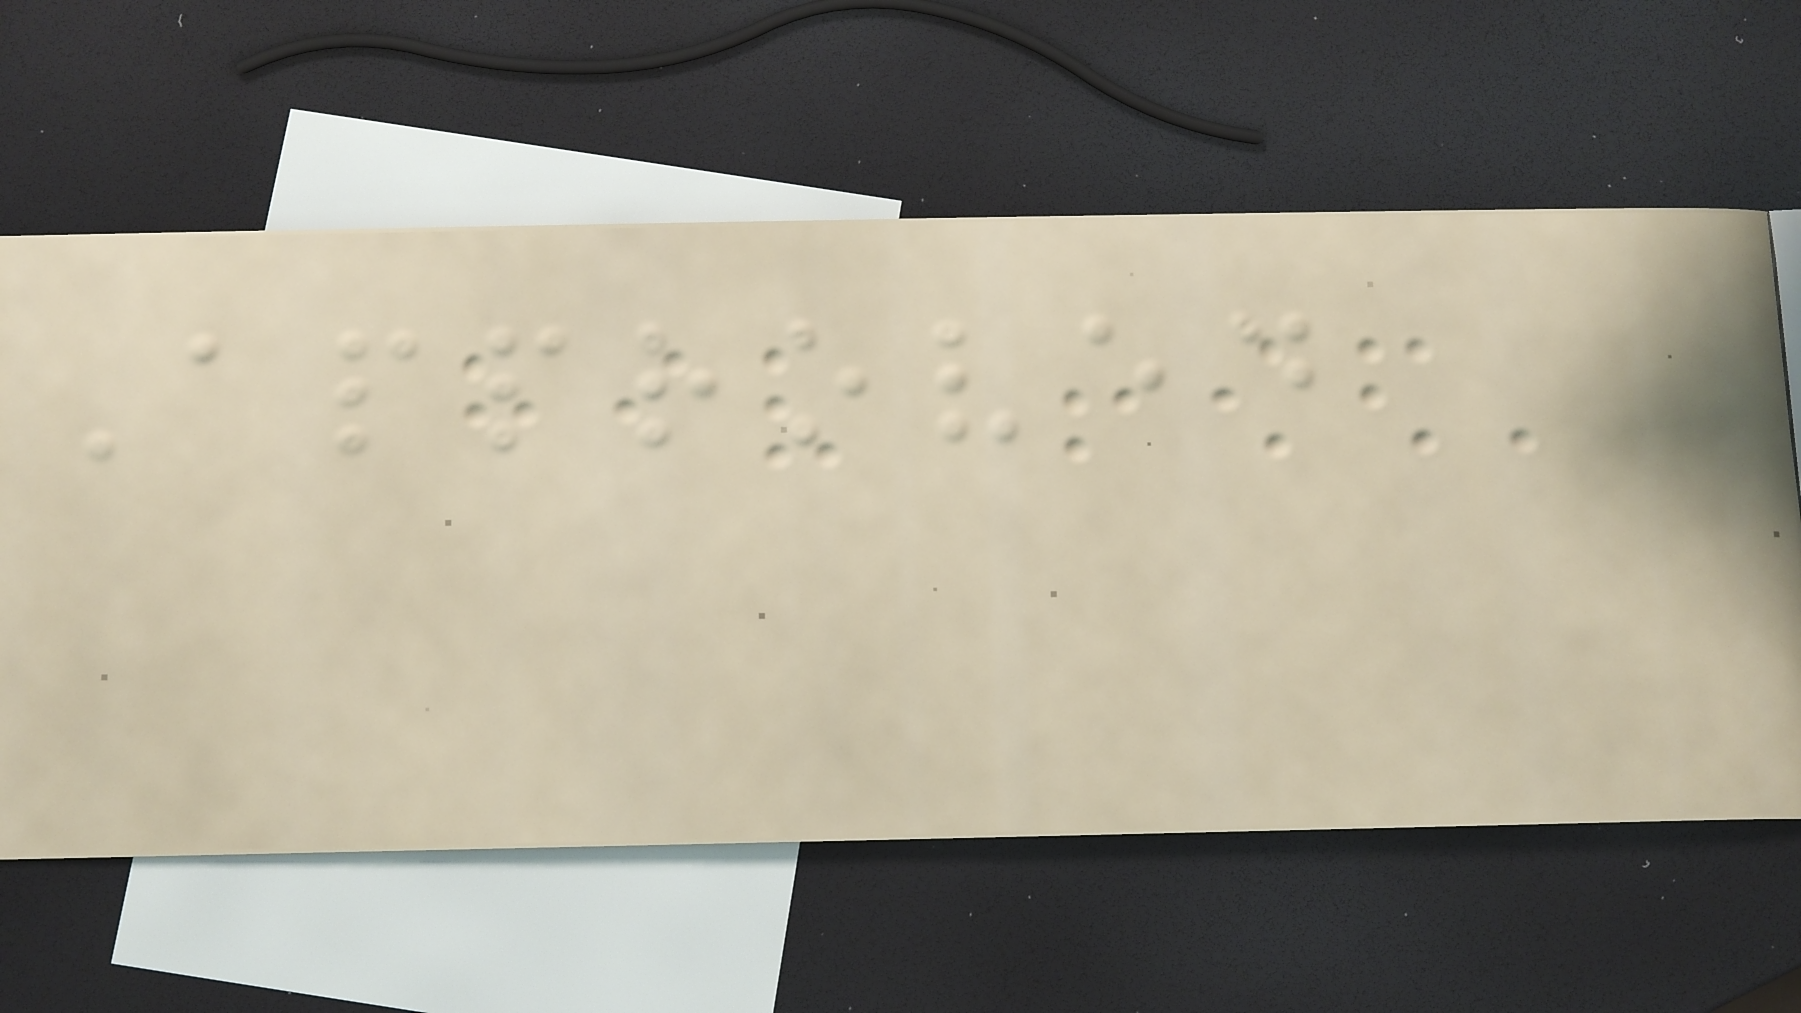Approved
